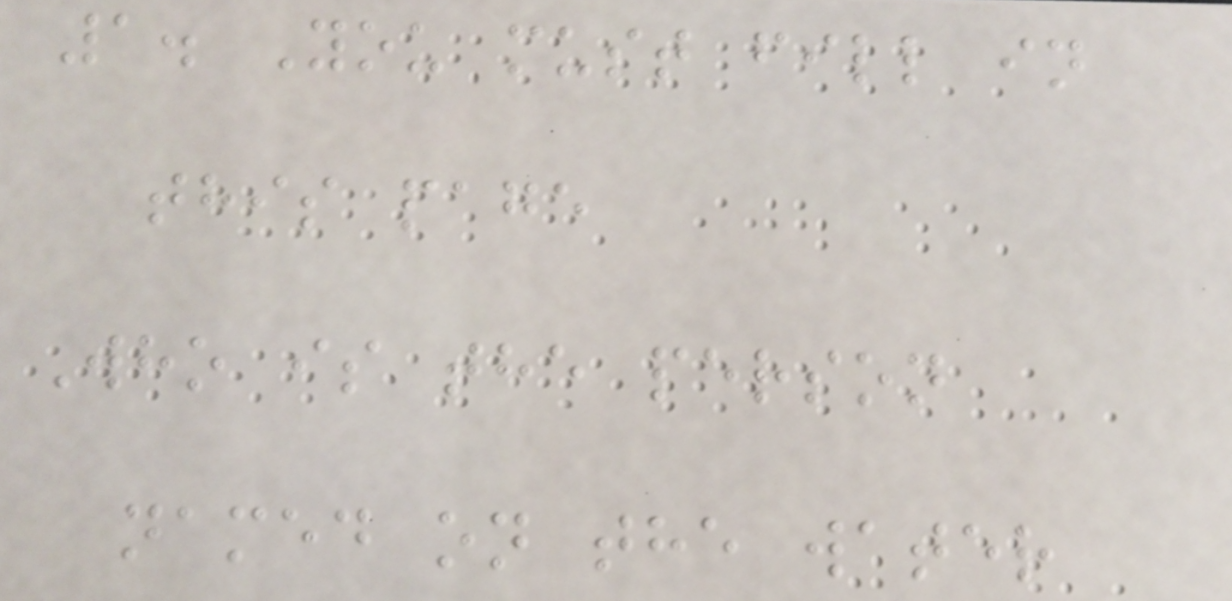1. You must fill in
this page
Who is the person
named on the water
